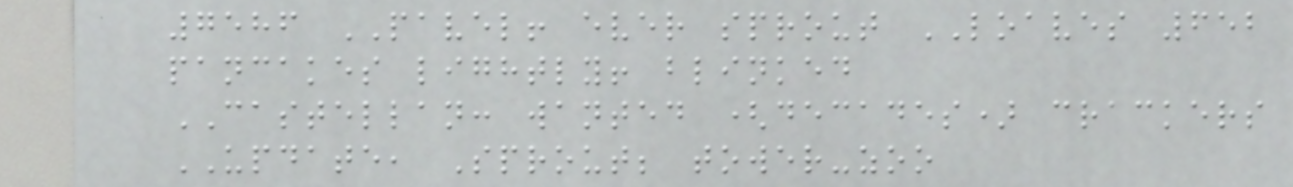7586 PAVEL! ever sprout LOAVES 652
pancakes lightly! blinked
CASTELLAN: wanted (decades) crackers
UPDATE, Sprout; tower-zoo
